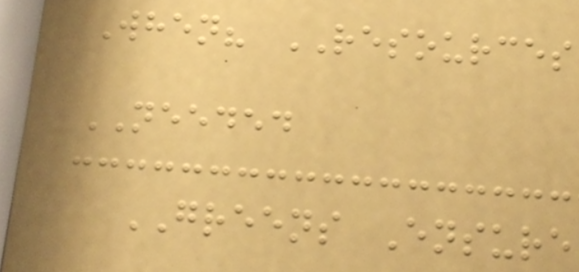When? RESOURCES
NEEDED
GREENS Ensure
